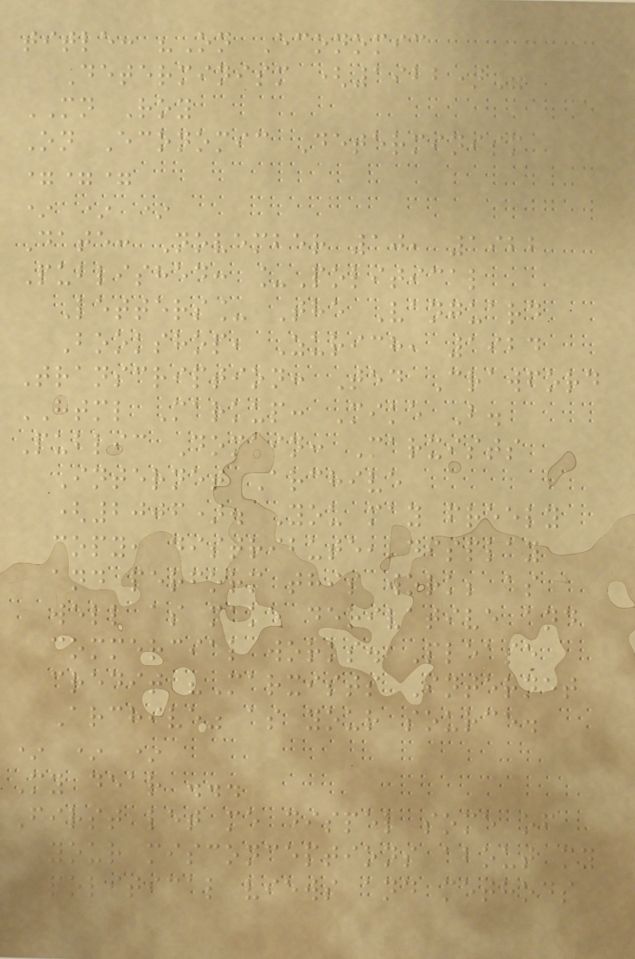title: "On Economic
Determinism (1922)"
MN Roy
On Economic Determinism
===
* * *
Date: November 10, 1922
Published: _Political
Letters_ The Vanguard
Bookshop, Zurich, 1924
Transcription: Ted Crawford
HTML Markup: Mike B.
Public Domain: Marxists
Internet Archive
(2006). You may freely
copy, distribute, display
and perform this work; as
well as make derivative and
commercial works. Please
credit "Marxists Internet
Archive" as your source.
* * *
My dear ...
First let me dispel some of
your misconceptions about my
political views and methods
